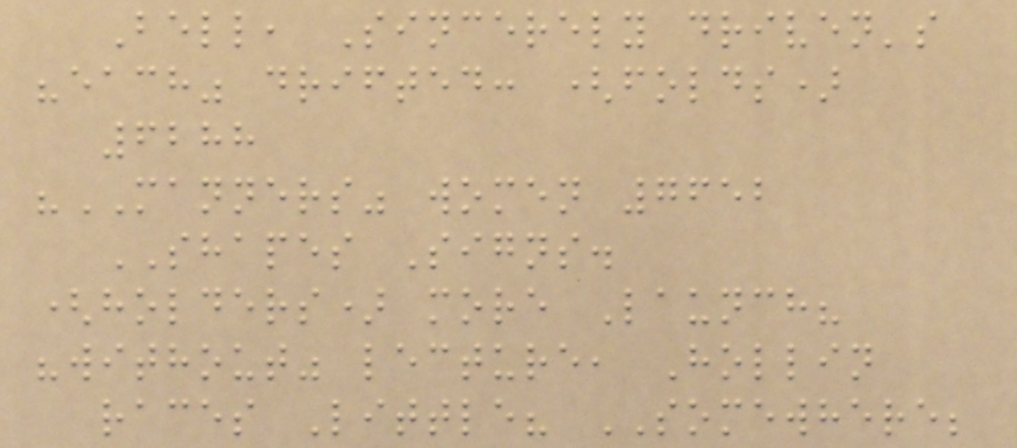Bell, Sincerely driven's
"each" drifted: (folds)
6288
"MANNERS" women 7652
SHAPES Signs.
(holders) more Launch?
"without" lecture, Hollin
races Little? SOMEWHERE;
